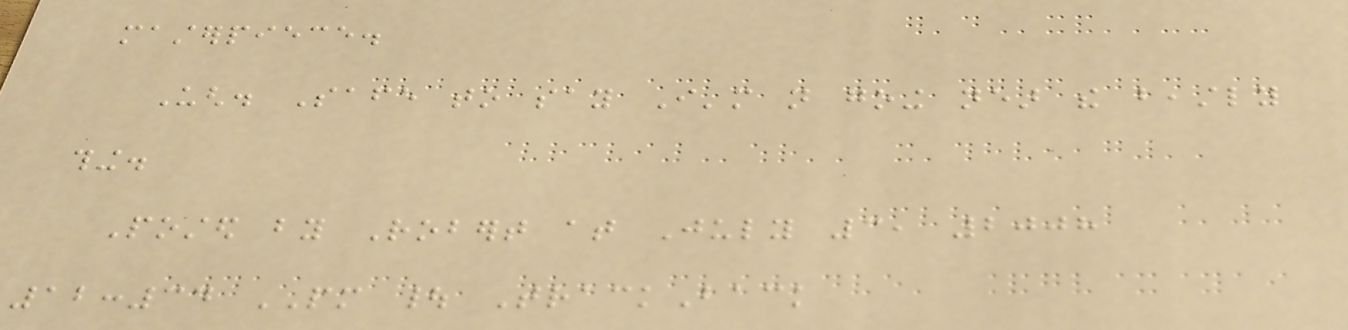masterpiece.
Ugh. Safe to say I'm not going near the beastly
thing.
Posted by Robert at July 3, 2008
12:34 PM | TrackBack
